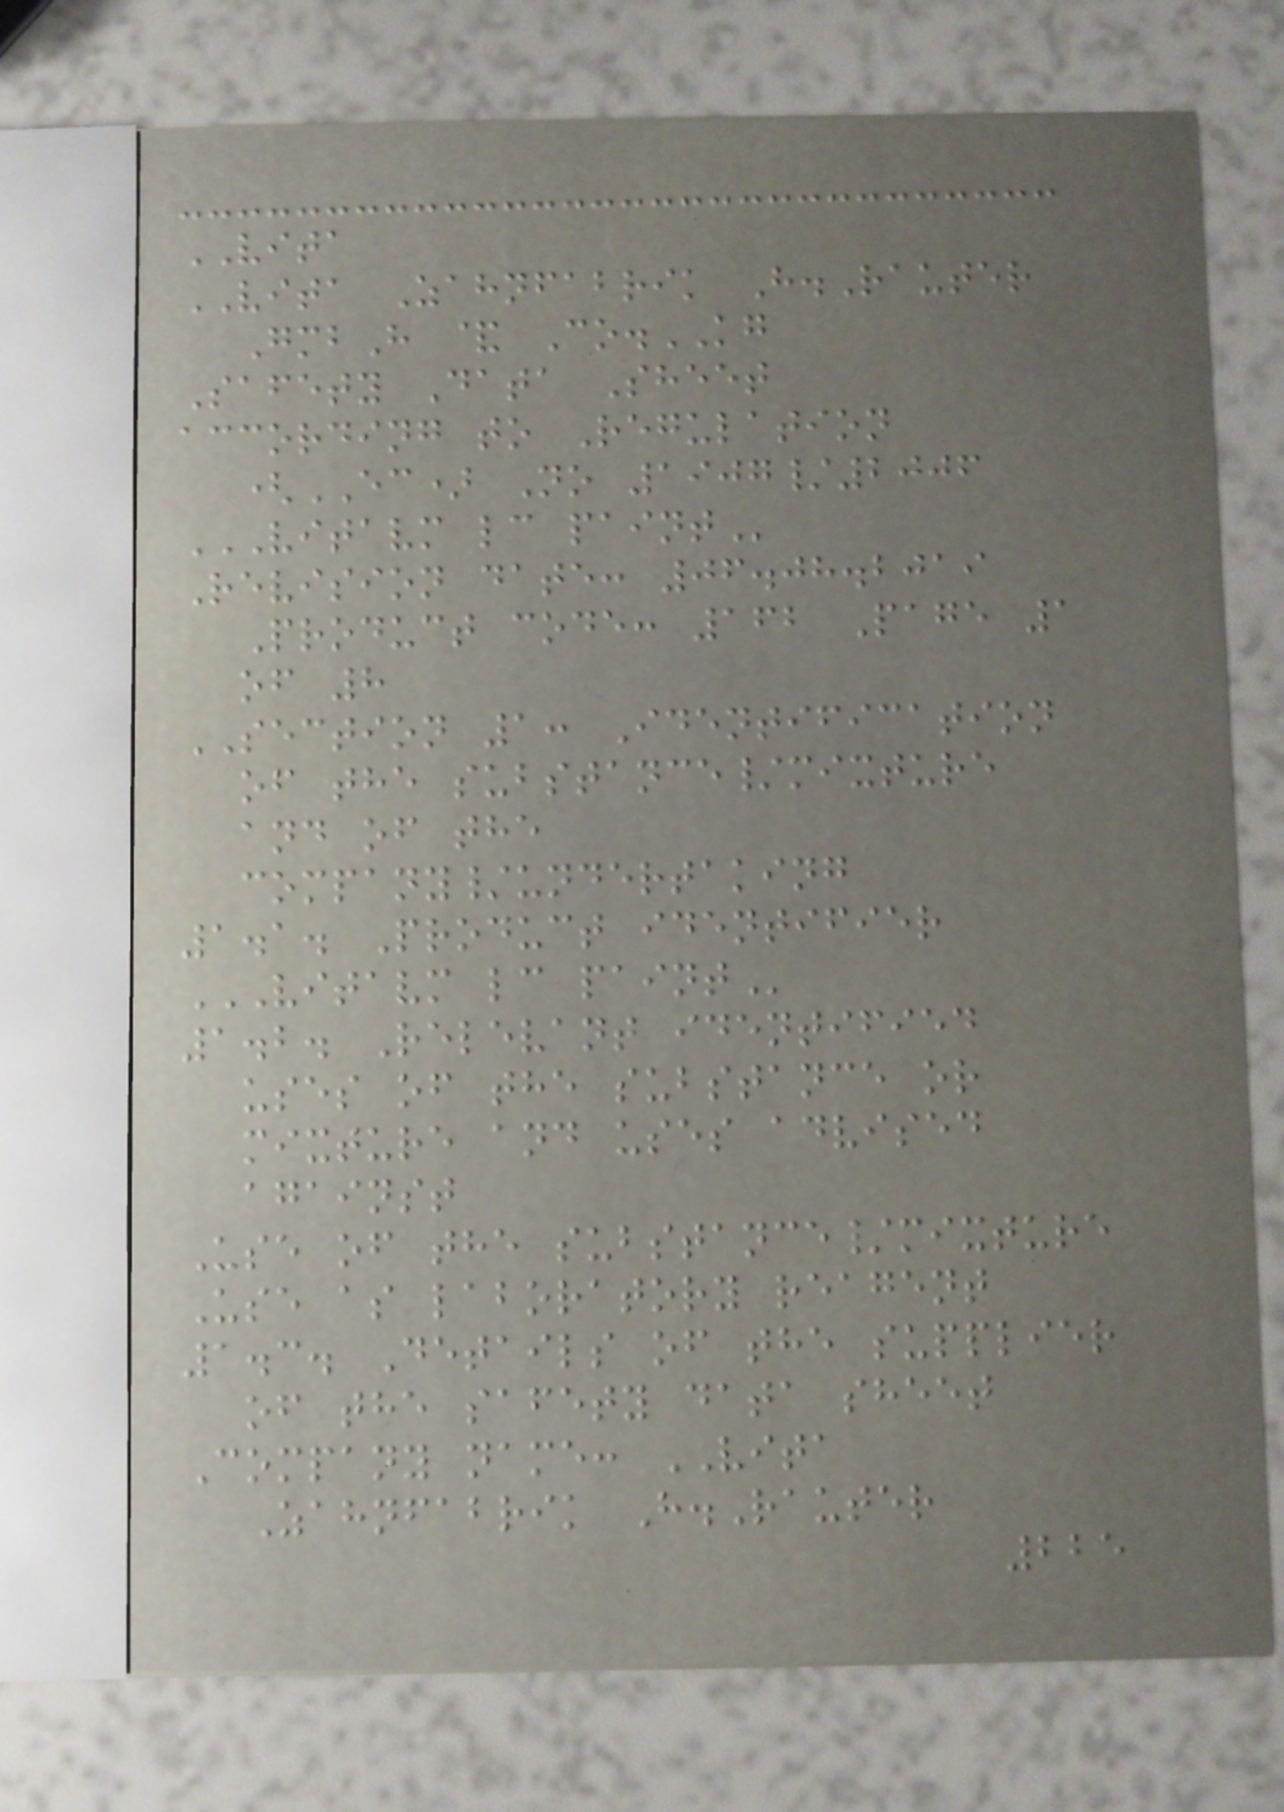VITA
VITA Zahnfabrik H.Rauter
GmbH & Co.KG
Safety Data Sheet
according to Regulation
(EC) No 1907/2006
VITAVM LC PAINT
Revision date: 06.08.2019
Product code: 162 Page 1
of 8
SECTION 1: Identification
of the substance/mixture
and of the
company/undertaking
1.1. Product identifier
VITAVM LC PAINT
1.2. Relevant identified
uses of the substance or
mixture and uses advised
against
Use of the substance/mixture
Use as laboratory reagent
1.3. Details of the supplier
of the safety data sheet
Company name: VITA
Zahnfabrik H.Rauter
225
